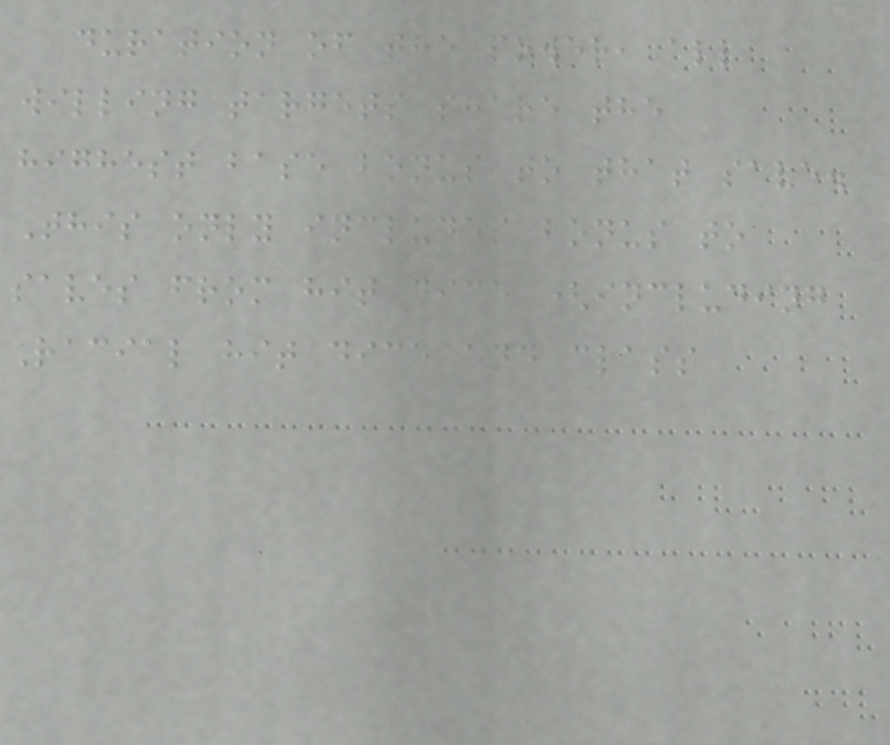duration of the power, all
willing targets share the
highest base bonus to that save.
This only includes bonus to
saves from hit dice (including
Racial hit dice and class
